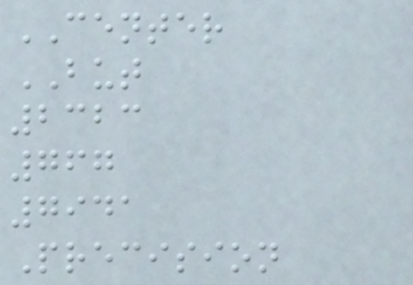CENTER
BUT
2323
767
7941
Precision
